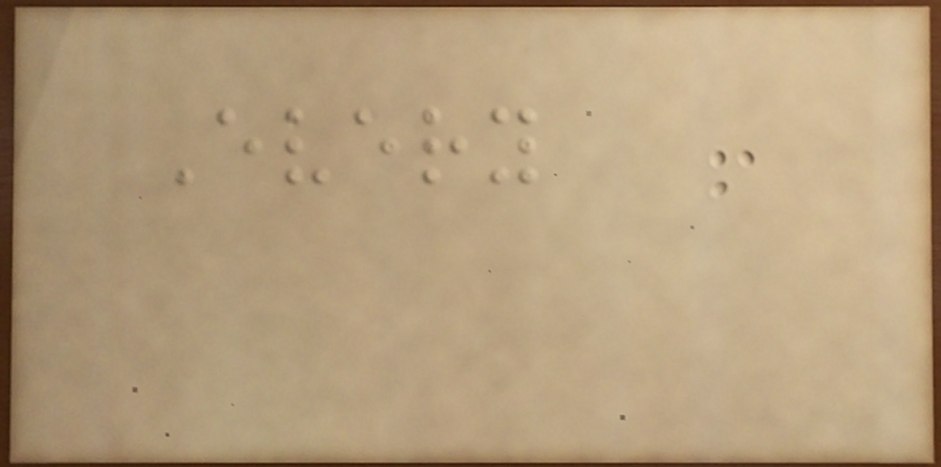Every
